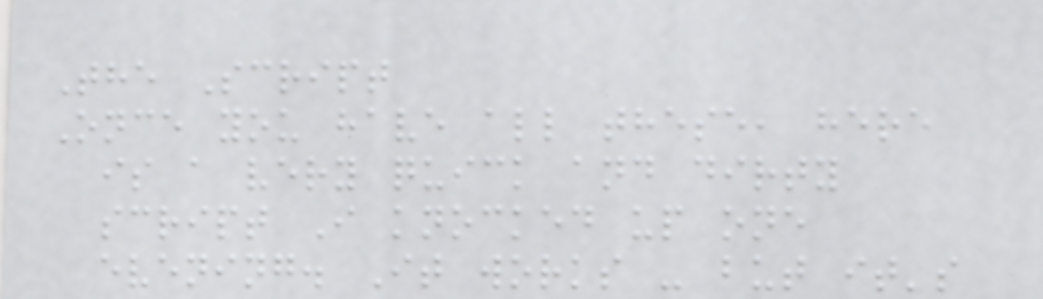The Script
Once you have all these, here
is a very quick and dirty
script I knocked up one
evening. It works - but it's
